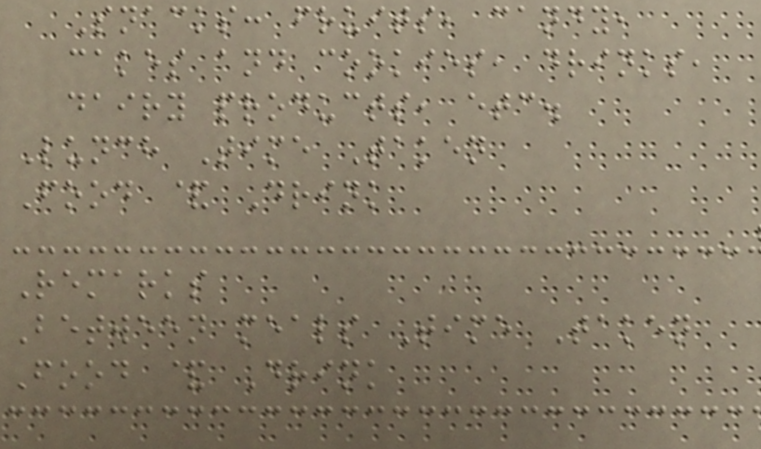Snacks: fruits, candy,
cakes and cookies, drinks,
dairy products, etc.
Lunch Time Taken
Food & Drink
Remarks
Between meals Time Taken
Food & Drink
